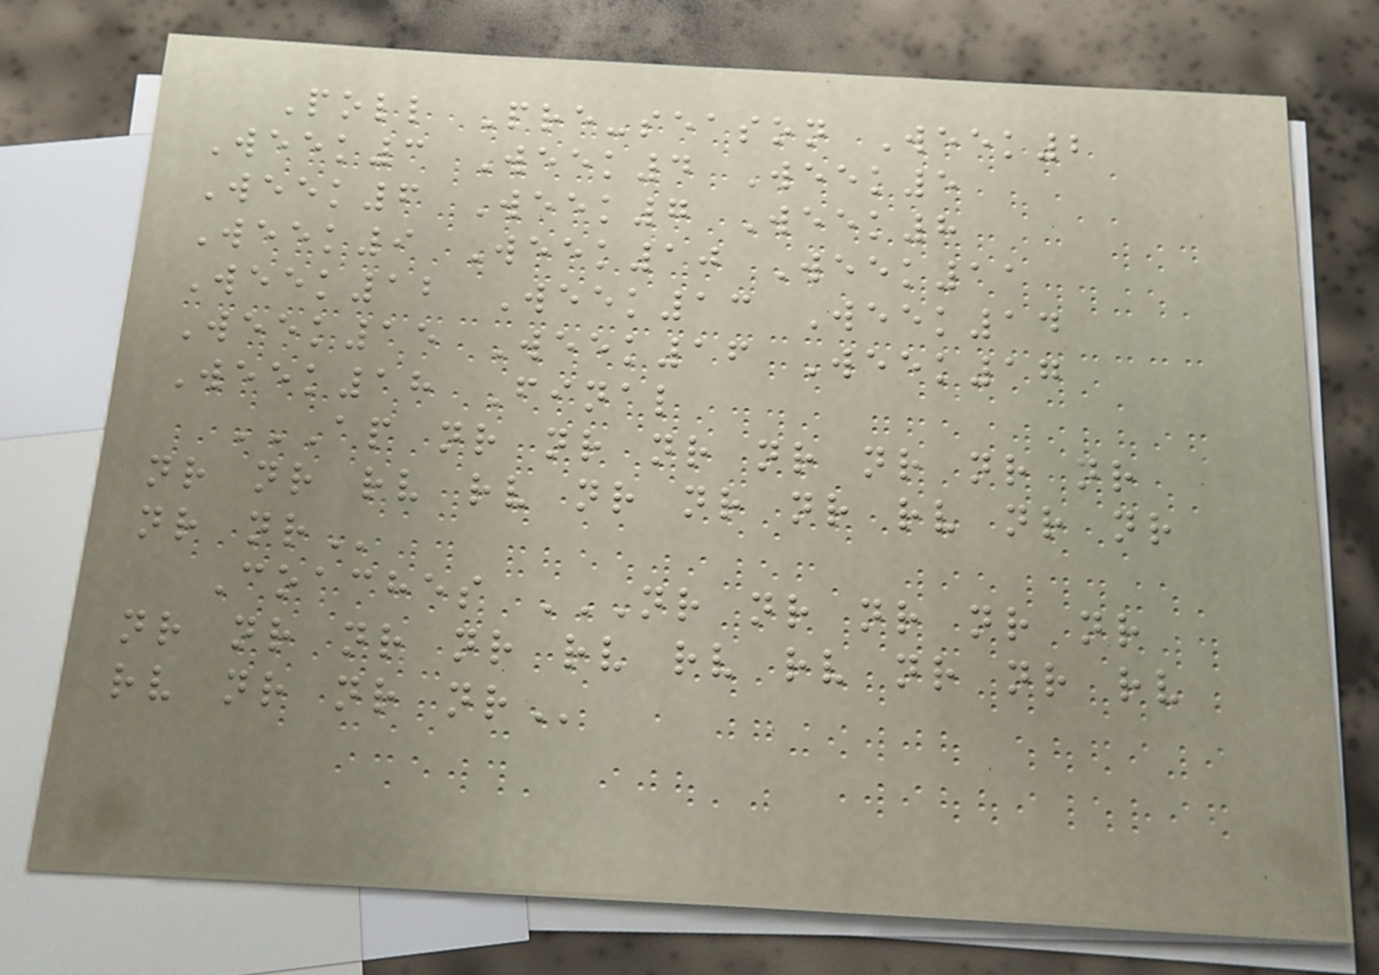Poll Pre-season Week2
Week3 Week4 Week5
Week6 Week7 Week8
Week9 Week10 Week11
Week12 Week13 Week14
Week15 Week16 Week17
Week18 Final
AP NR NR NR NR NR NR NR
NR NR RV RV NR NR NR RV NR NR
NR NR
Coaches NR NR NR NR NR
NR NR NR NR RV RV RV NR NR RV
RV NR NR NR
